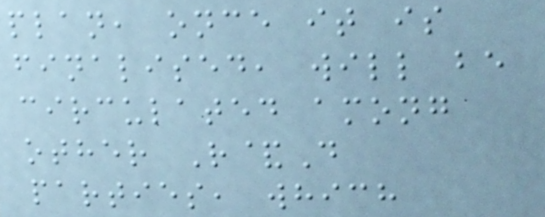plan, once it is
finalised, will be
circulated among
other R&D
parties, which
